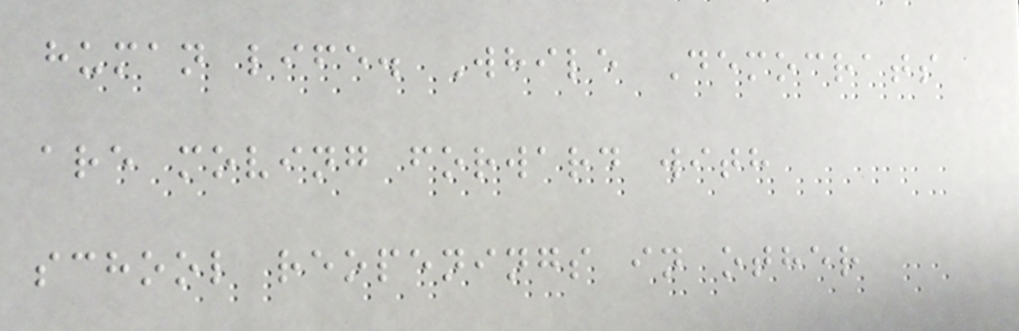human life. While Democrats
are moving forward with
school reopenings in other
